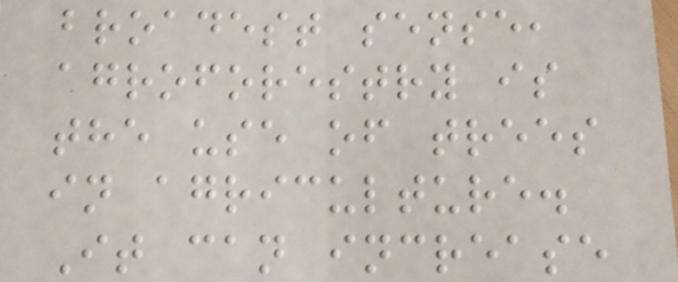broadest sense,
agroforestry is
the use of trees
in agriculture.
It can increase
